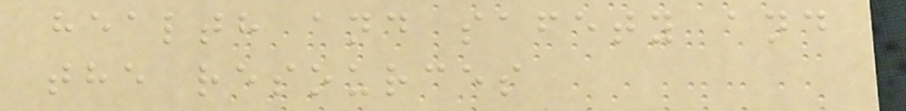health and safety and
the resources
